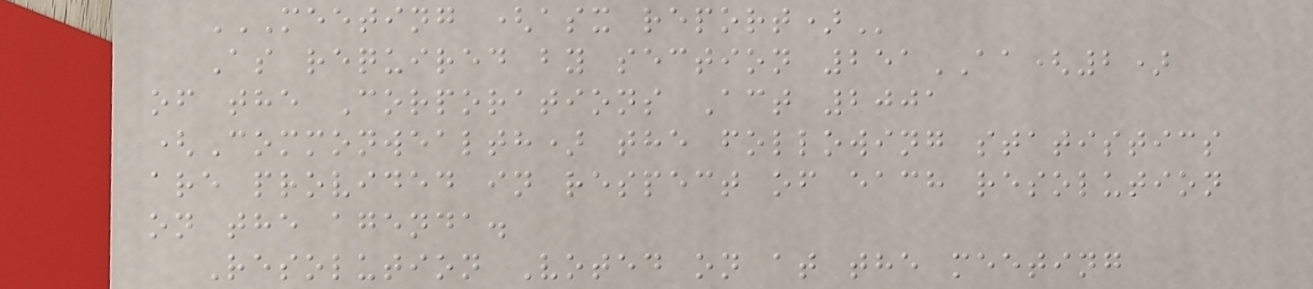MEETING (ASX REPORT)
As required by section 251AA(2)
of the Corporations Act 2001
(Commonwealth) the following statistics
are provided in respect of each resolution
on the agenda.
Resolution Voted on at the meeting
